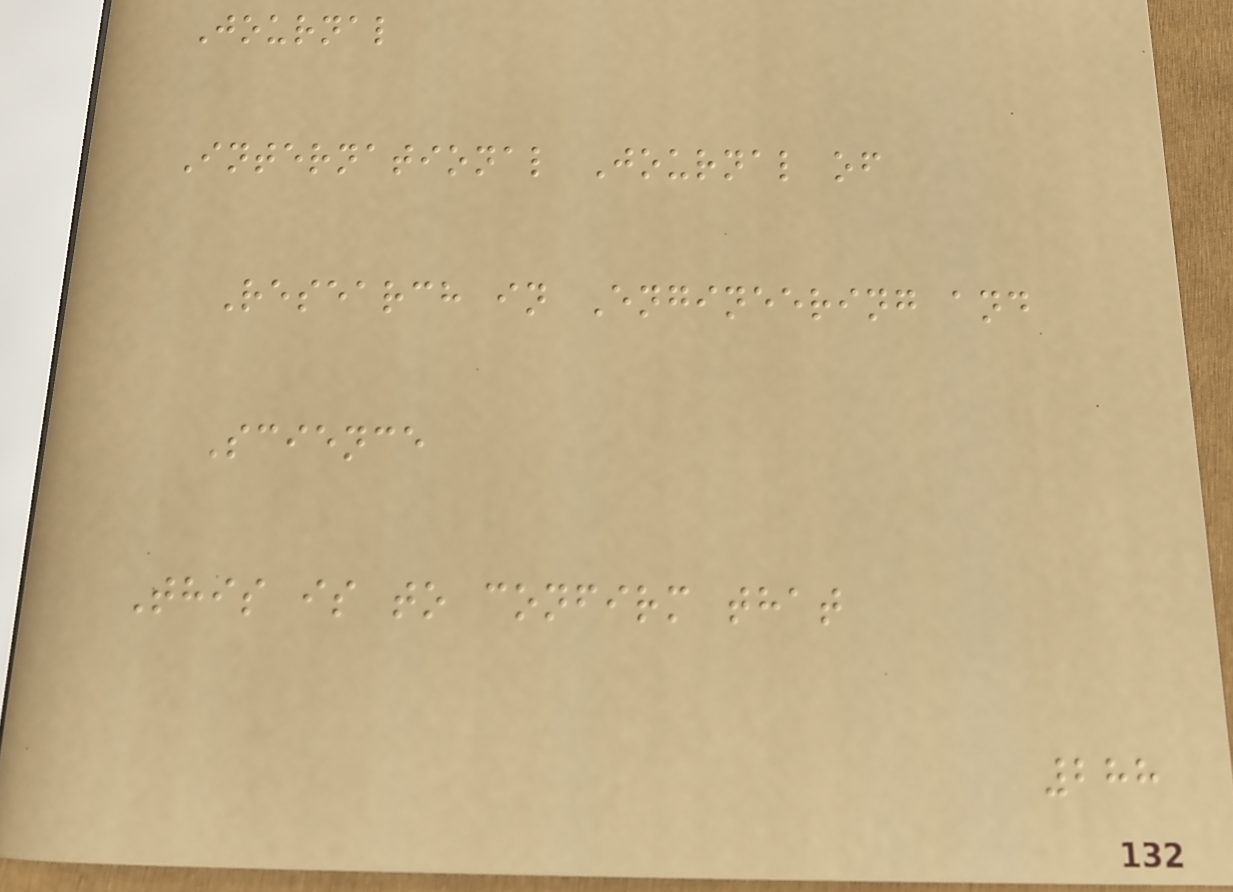Journal
International Journal of
Research in Engineering and
Science
This is to confirm that
288
